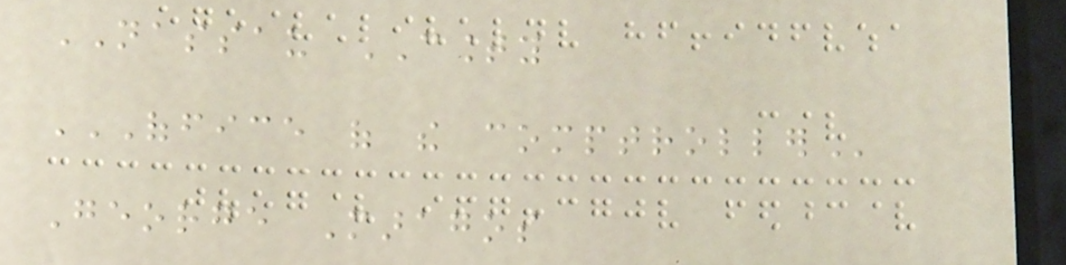NASSAU COUNTY
OFFICE OF THE COMPTROLLER
George Maragos
